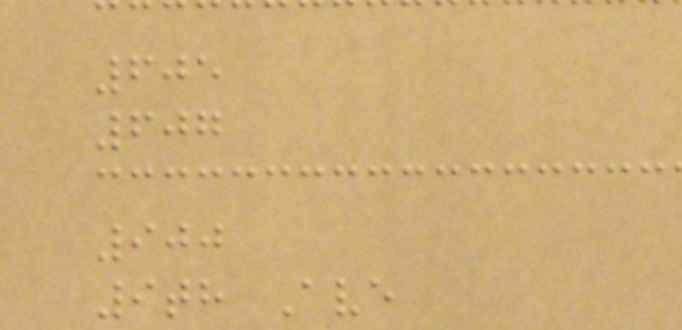605
607
900
9th Ave
